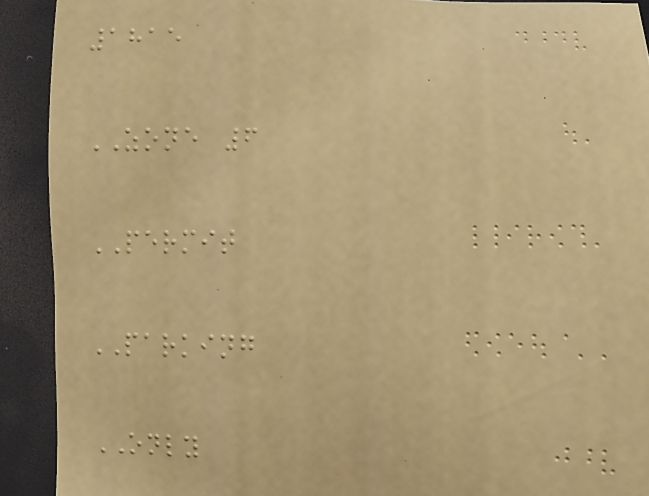1815
ZONE 6
PERMIT
PARKING
ONLY
